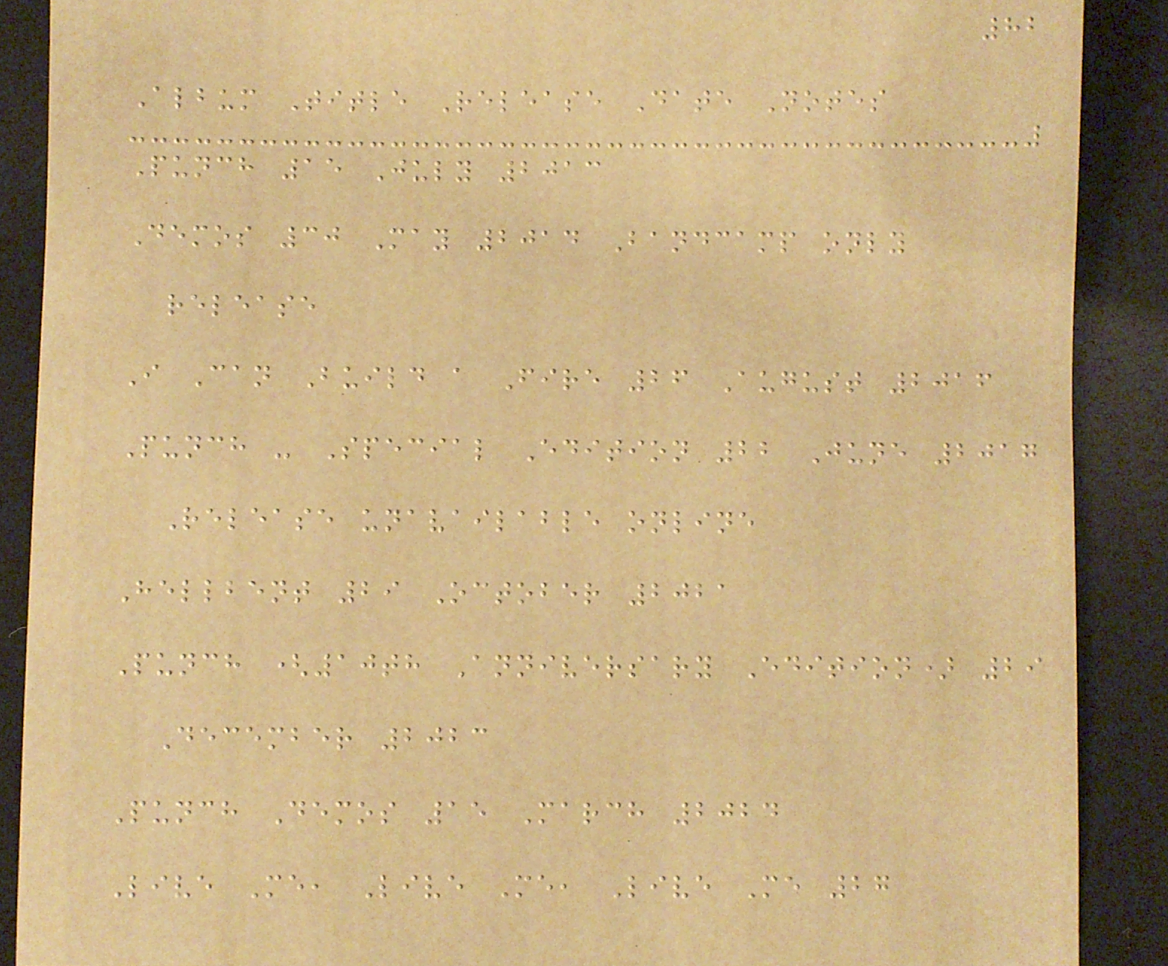82
Album Title Release Date Notes
Punch 15 July 2013
Demos 30 May 2014 Bandcamp only
release
I Can Build a Fire 26 August 2016
Punch - Special Edition 22 June 2017
Release unavailable online
Hellbent 29 October 2021
Punch (10th Anniversary Edition) 29
December 2023
Punch Demos 15 March 2024
Live Me, Live Me, Live Me 27
